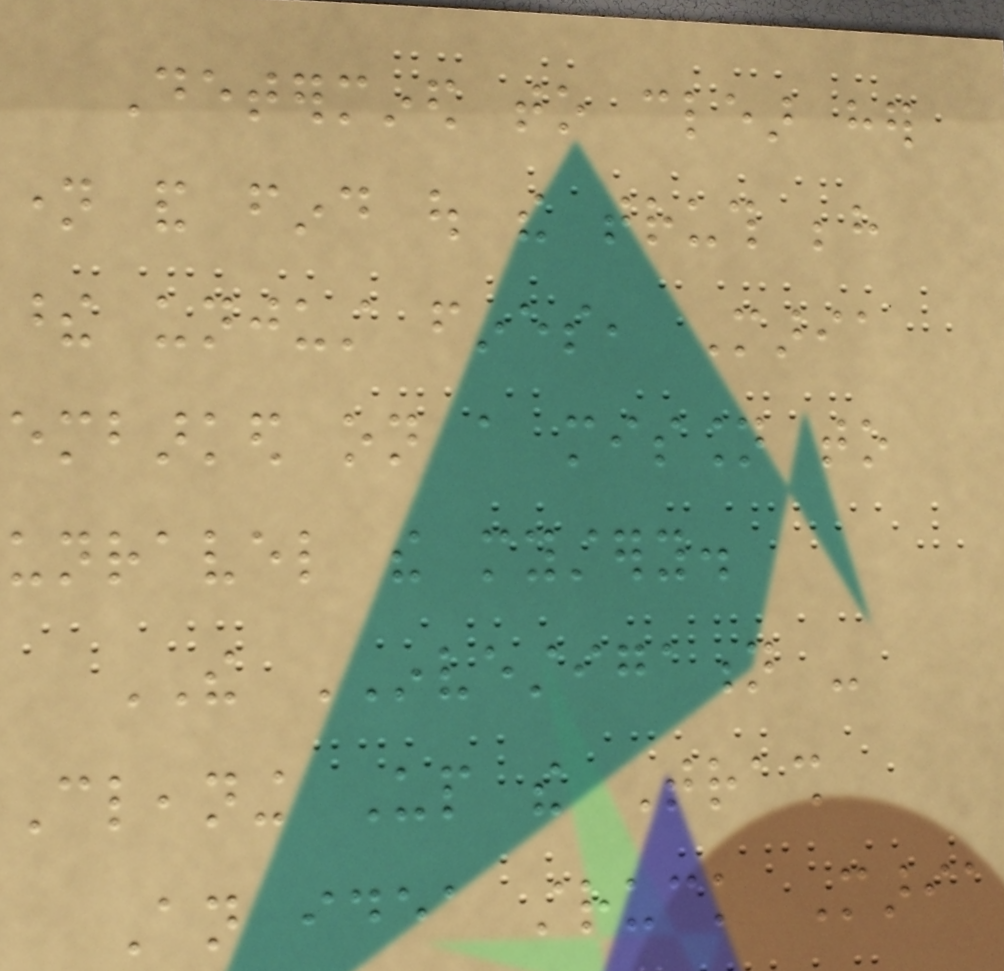Determined to clear her
name and find out the truth behind
these unjust fines, Maria
embarked on a mission to
unravel the mystery.
THE INVESTIGATION -
Cleaning Up the Trash
An idea struck Maria
